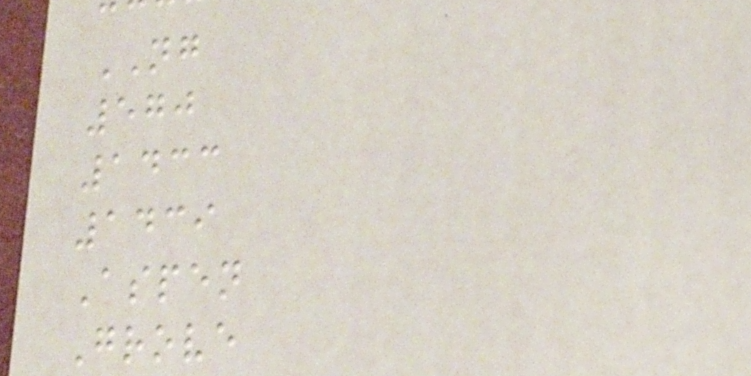NG
570
1433
1439
Aspen
Grove
